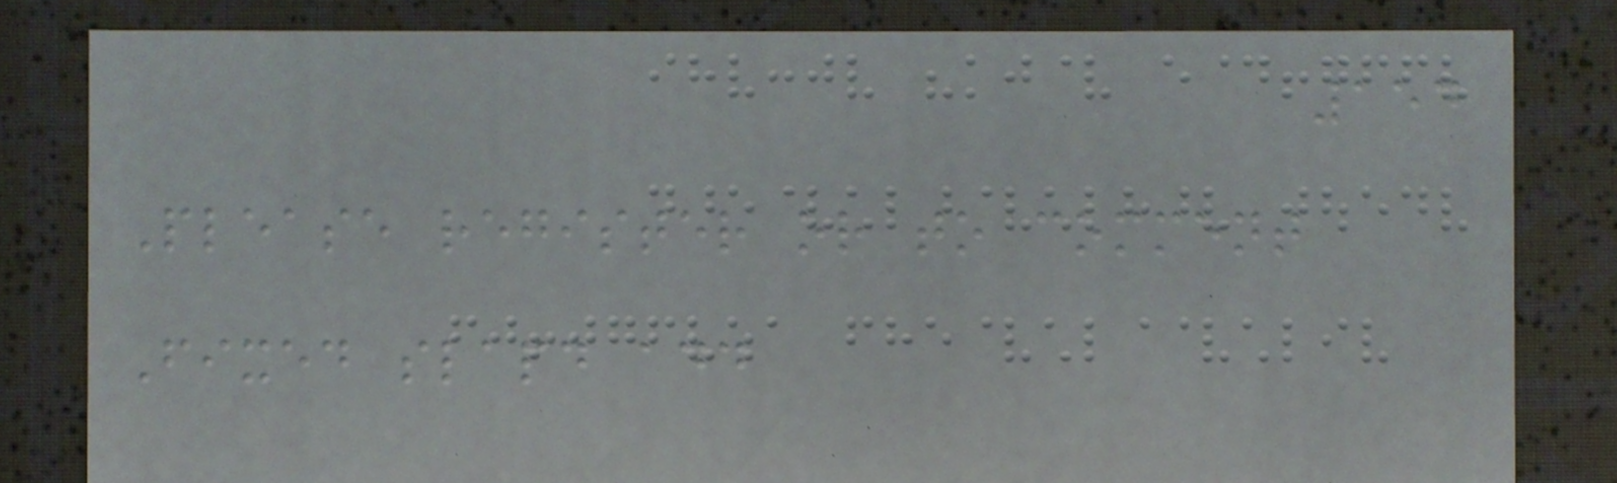154
Please register or to comment
Fixed slapd add
